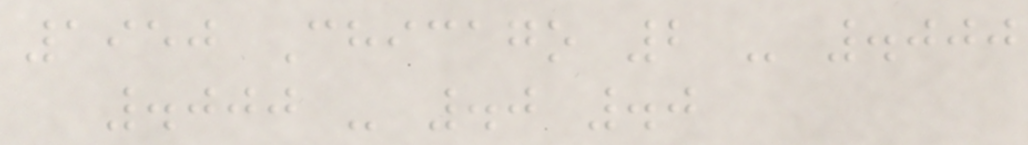1950 Chicago 2 - .000
.000 - .0 .0
